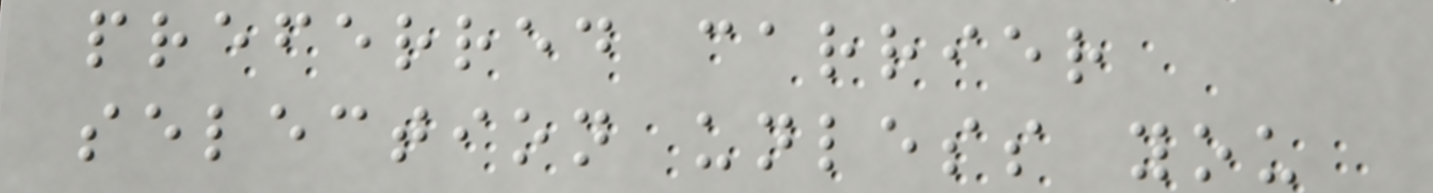preferred carrier
selection unless you
